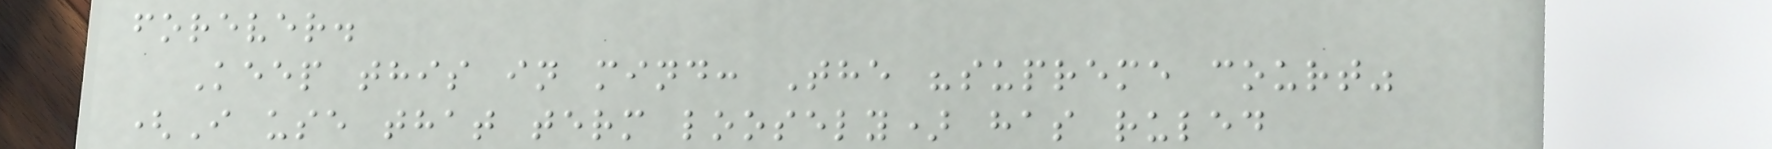forever.
Keep this in mind: The "supreme court"
(I use that term loosely) has ruled
